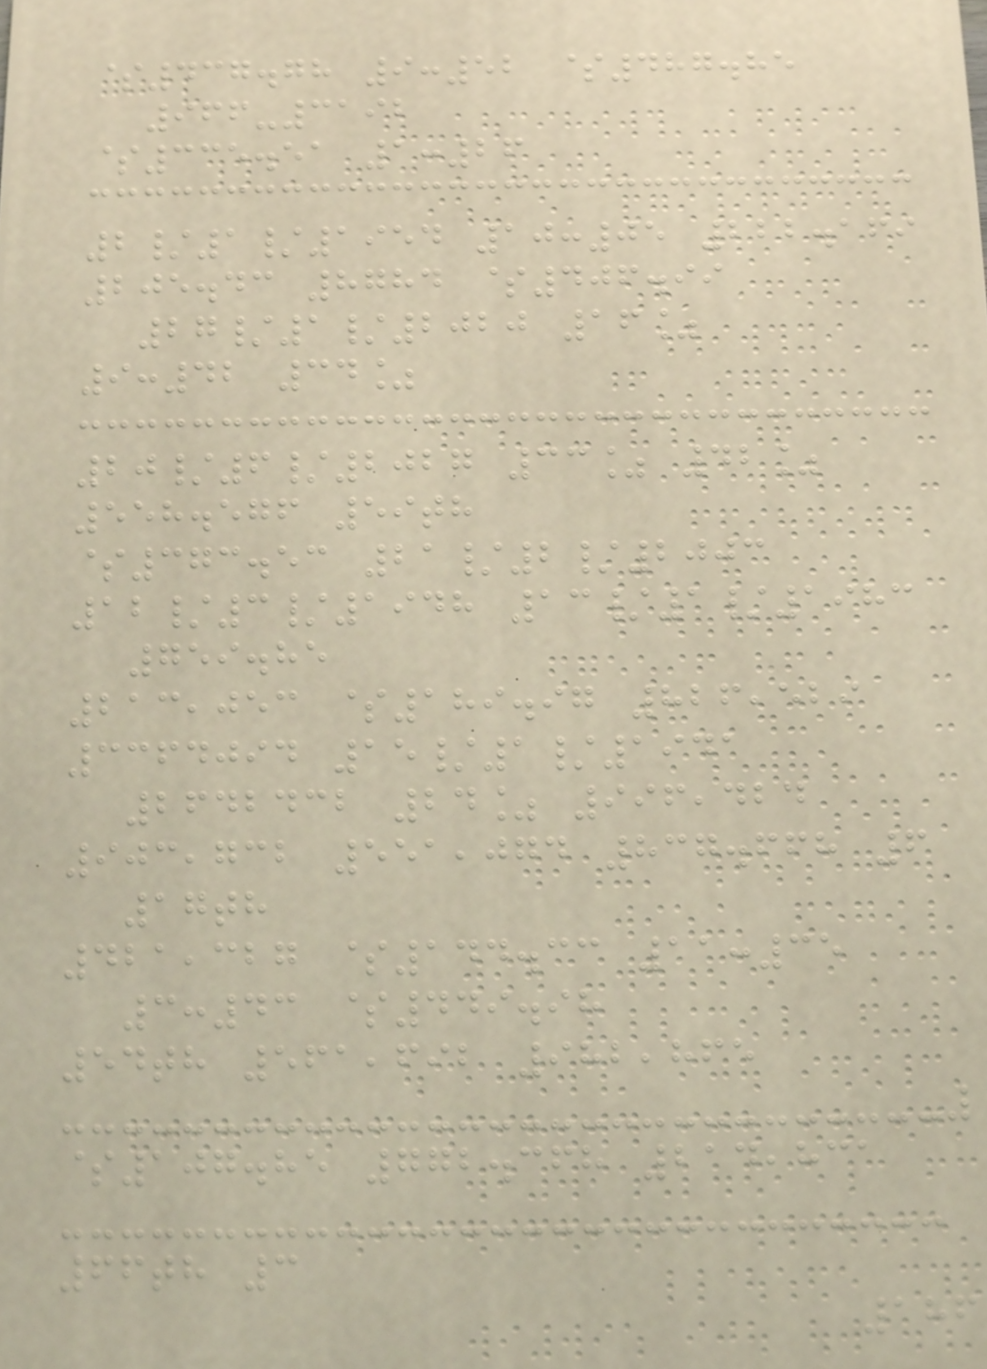$437.78 9:52 $487.85
966-3192
$335.51 1:26
2/1/1954 10:05 222.169
205.43 8784 $406.99
27/1/2020 16%
9:42 34%
20/6/2027 33% 42%
558.576 59th
$373.53 21/2/2003
12/3/1948 13/1/1983
759.85
213,053 $189.97 826,529
3364094 15/1/1941
2642432 24% 996,424
903,732 551,074 837.668 6
17th
421,327 $144.33 11:35
3:43 $449.98
54th 561,692 982,865
$107.85 772.368 214,831
66th 3
186
